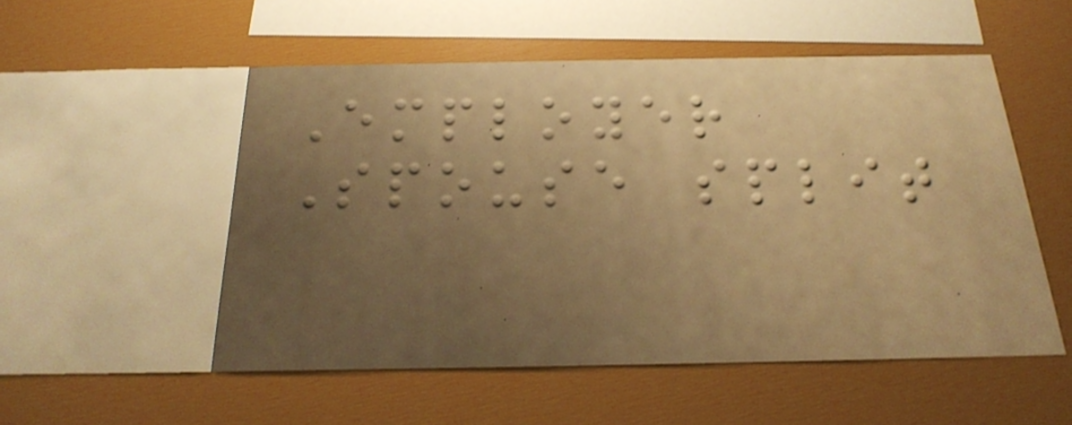Employer
Spouse split
